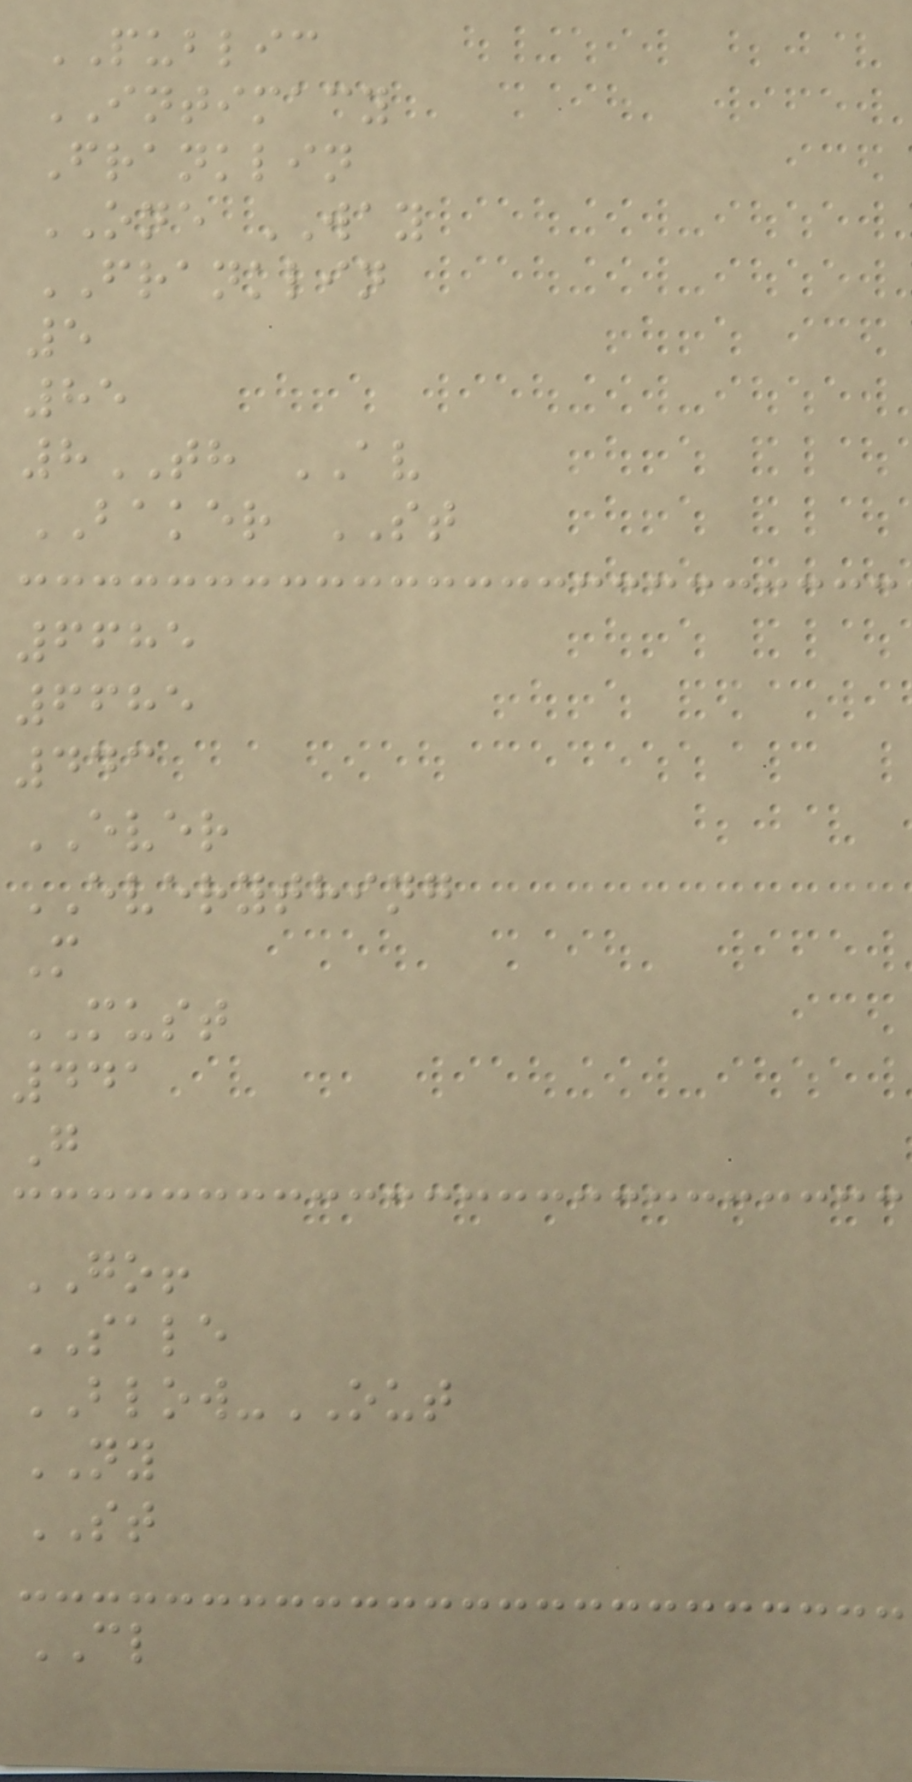PUBLIC
INTIMACY
Franklin
ONE WAY
FRANKLIN
5
85
8TH AV
BAKER ST
6685
6685
443
EVER
EVERYTHING
M
MUST
441
G
GO!
SALE
BLOW-OUT
NY
ST
CL
